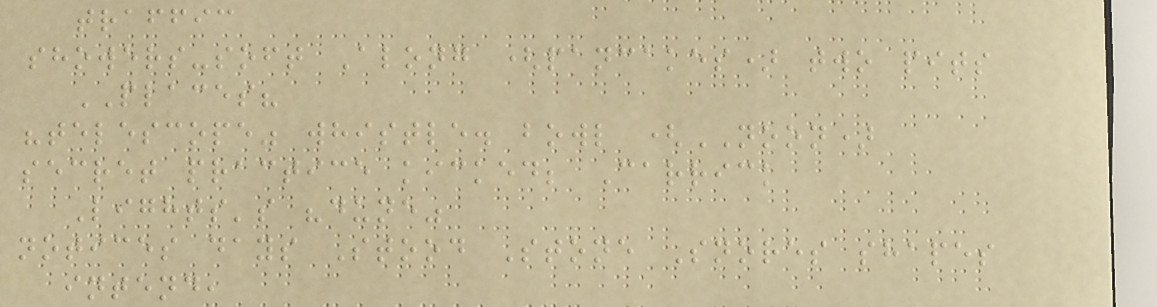traffic
showers-soft Along (pancakes) two pits
PLACES?
"telescope" whistle. bowl (NOON)
secret practice kicked; Carrick
Lights's "dune"
notices days Stood Stone Snores shapes
intend,
